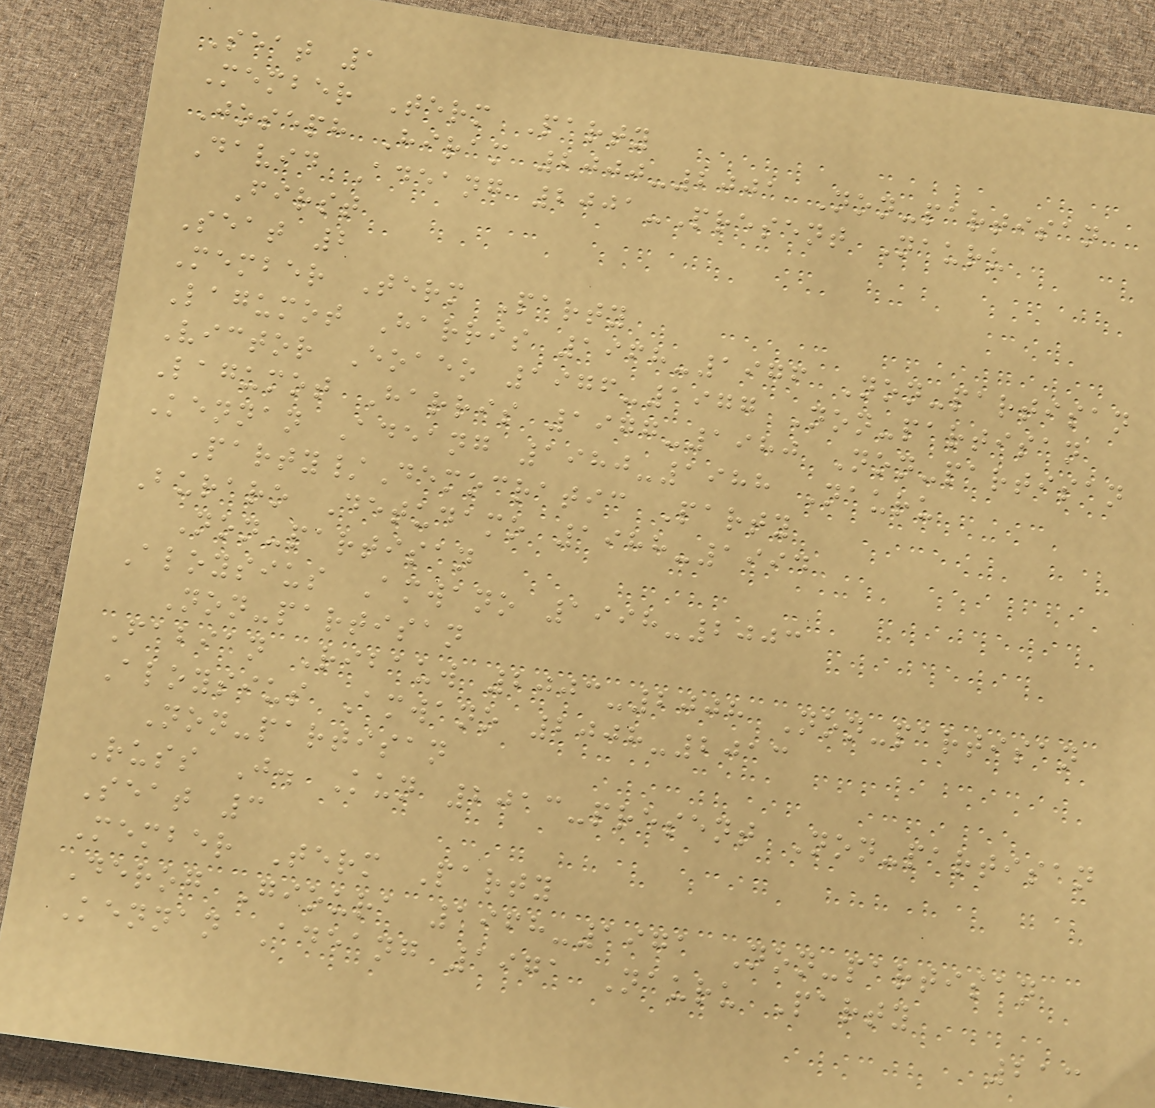Seat 1
Member Term Party
Joseph Hiram 2000-2001 Non-partisan
David Adeang 2001-Present Nauru
First
Seat 2
Member Term Party
Lagumot Harris 1968-1976 Non-partisan
Victor Eoaeo 1976-1977 Non-partisan
Lagumot Harris 1977-1980 Non-partisan
Kennan Adeang 1980-1988 Nauru
Party/Democratic Party
Buraro Detudamo 1988-1994
Non-partisan
Aloysius Amwano 1998-2003
Non-partisan
Fabian Ribauw 2003-2008 Non-partisan
Aloysius Amwano 2008-2013
Non-partisan
Russ J. Kun 2013-present Non-partisan
Seat 3
Member Term Party
Derog Gioura 1968-1971 Non-partisan
Kennan Adeang 1971 Nauru Party
213
